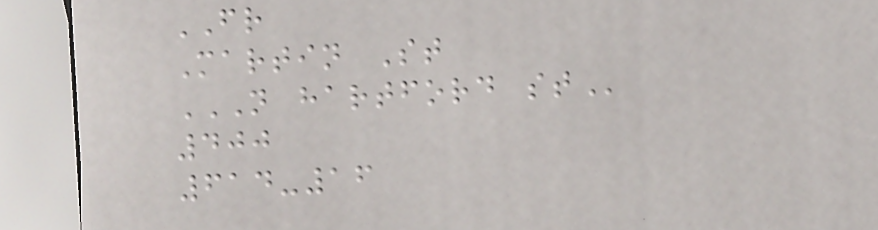FR
Martin St
N HARTFORD ST
400
614-16
